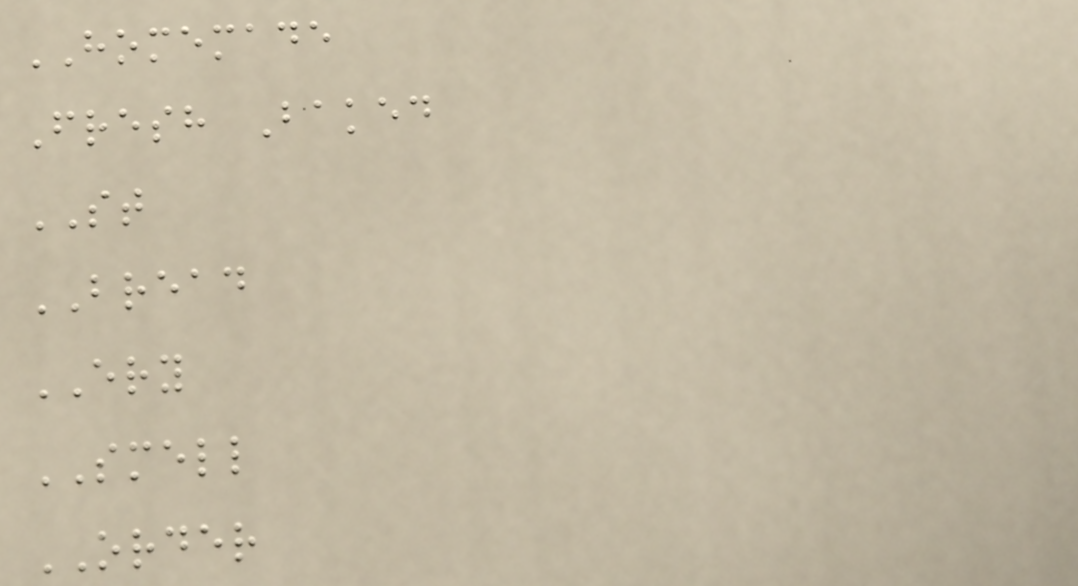HOMEMADE
Fresh Baked
ST
BREAD
ERY
SMELL
ORDER
